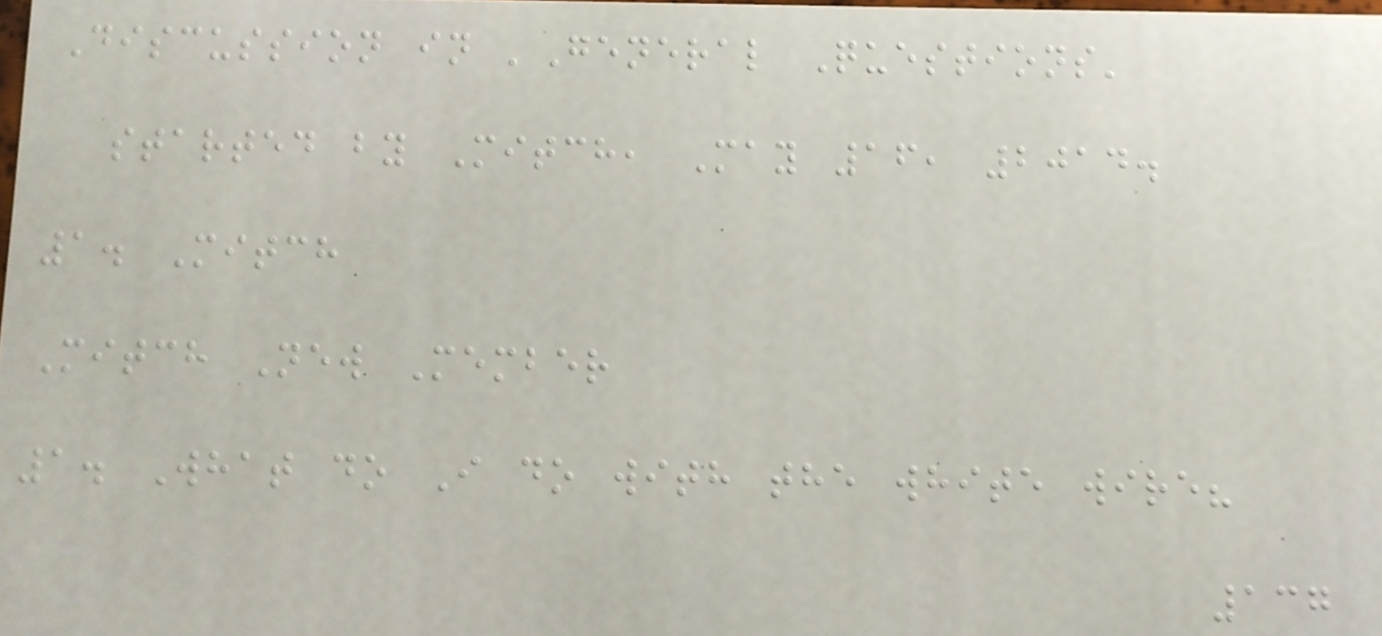Discussion in 'General Questions'
started by Mitch, May 16, 2014.
1. Mitch
Mitch New Member
1. What do I do with the white wire?
137
